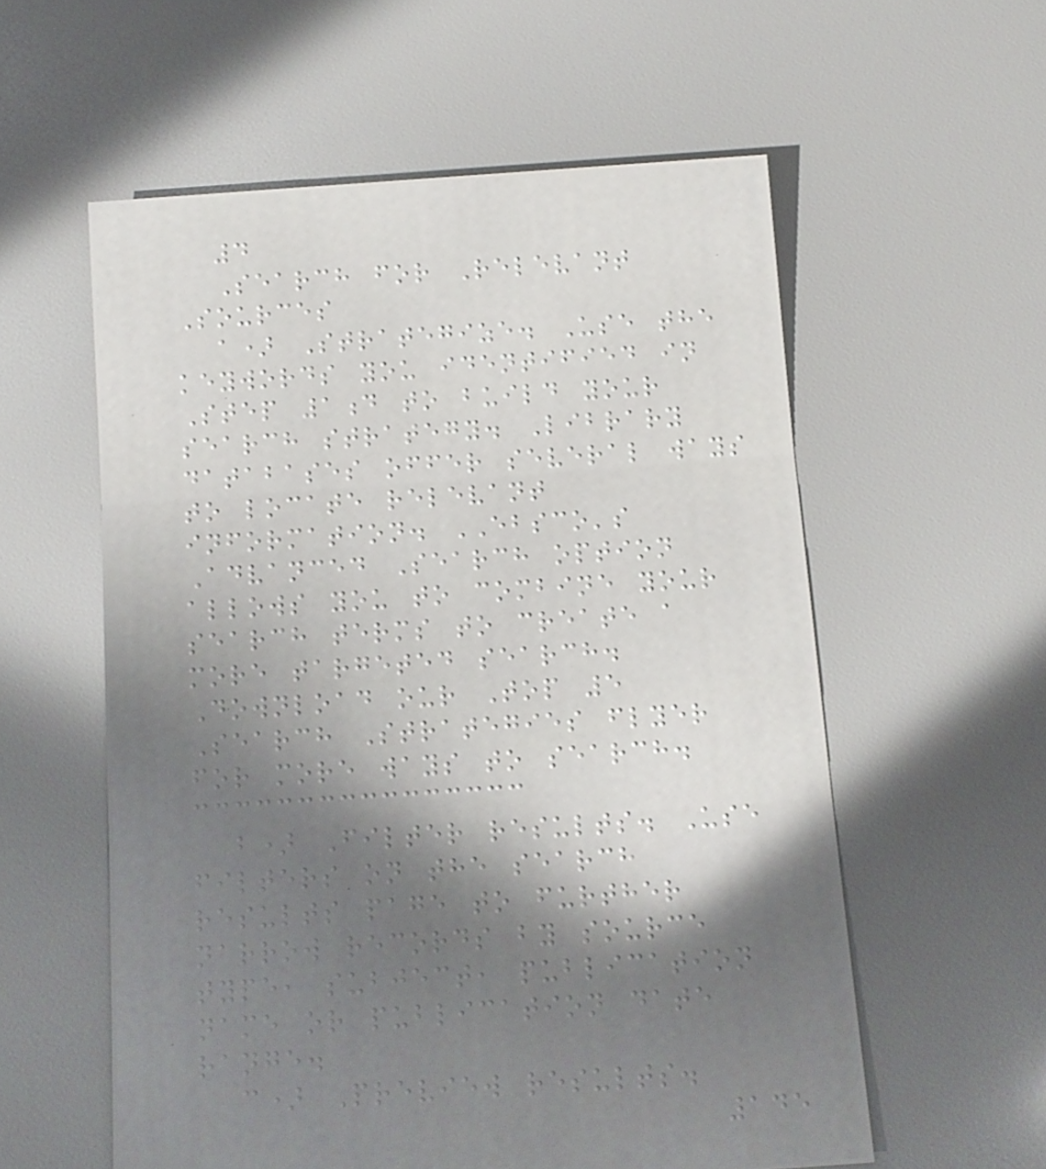4
Search for Relevant
Sources
a) Strategize. Use the
keywords you identified in
Step 1d to build your
search strategy. Library
databases offer several ways
to locate relevant
information. EBSCO's
Advanced Search option
allows you to combine your
search terms to create a
more targeted search.
Download our Top 5
Search Strategies flyer
for more ways to search.
b) Filter results. Use
filters on the search
results page to further
narrow records by source
type, subject, publication
name or publication date
range.
c) Preview results.
145
